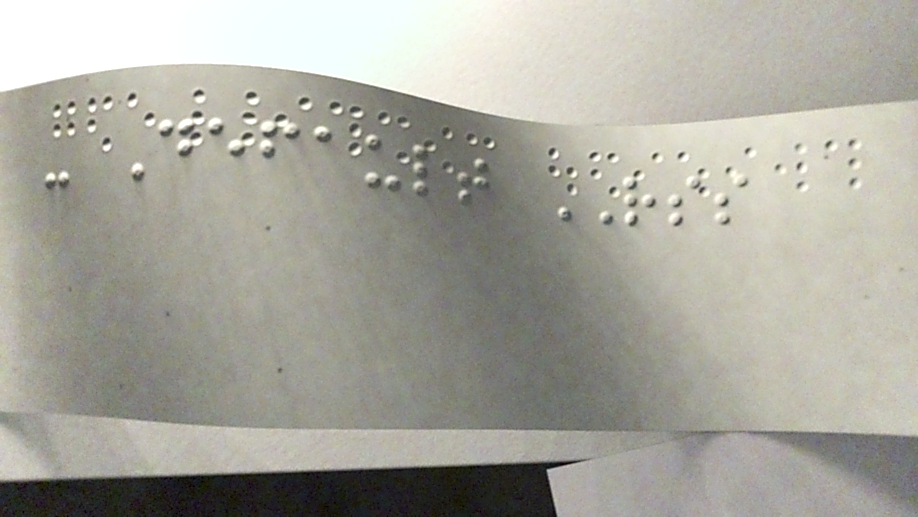- Default RSS
